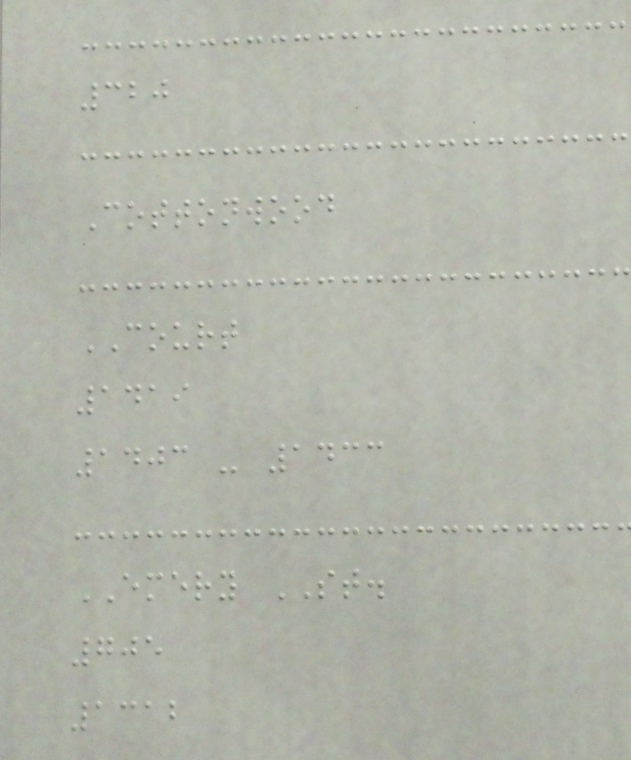320
Cottonwood
COURT
1419
1403 - 1433
EMERY ST.
705
1312
